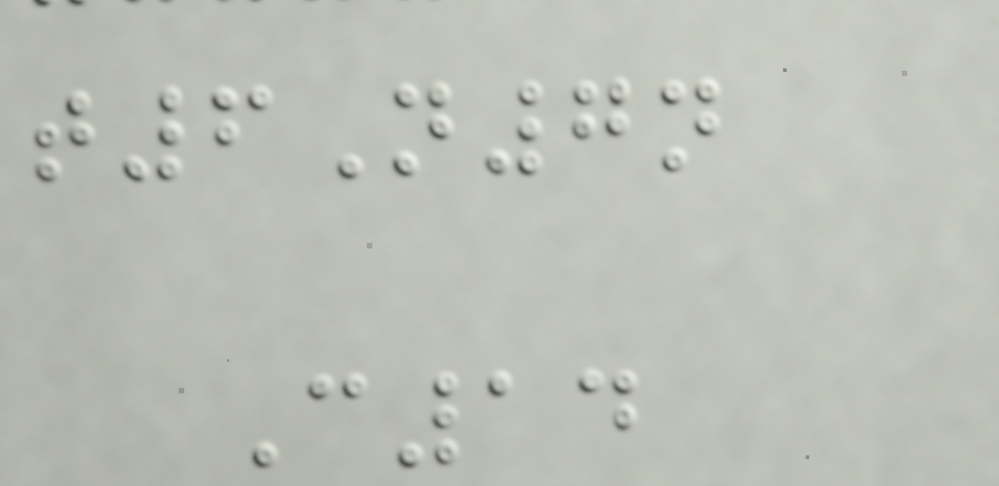t6N7n
C14
